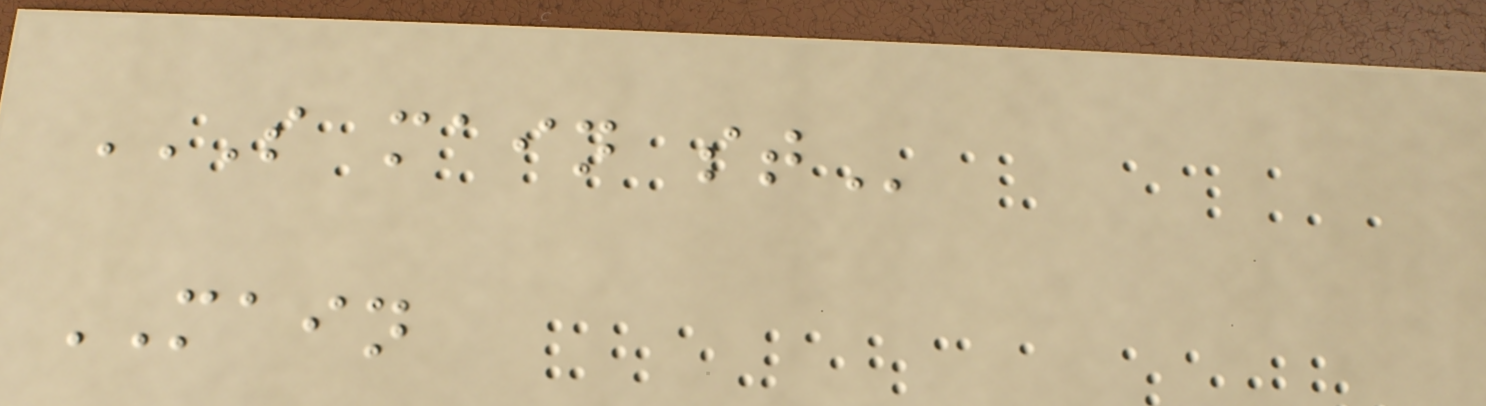S MAIN ST
MAIN
